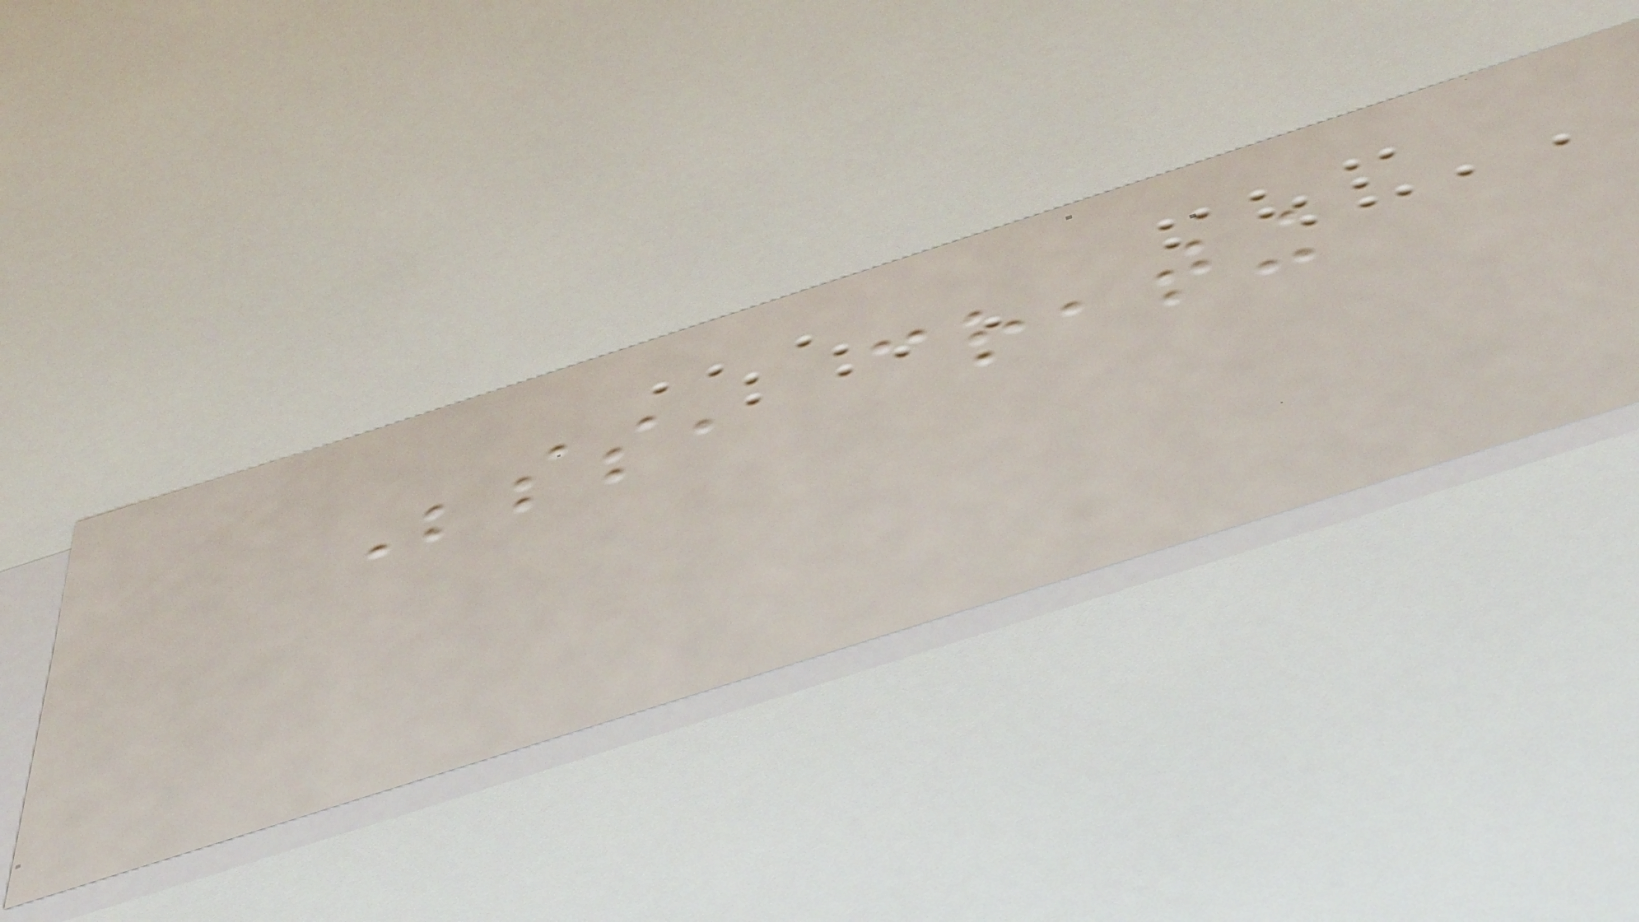Besides, creating
